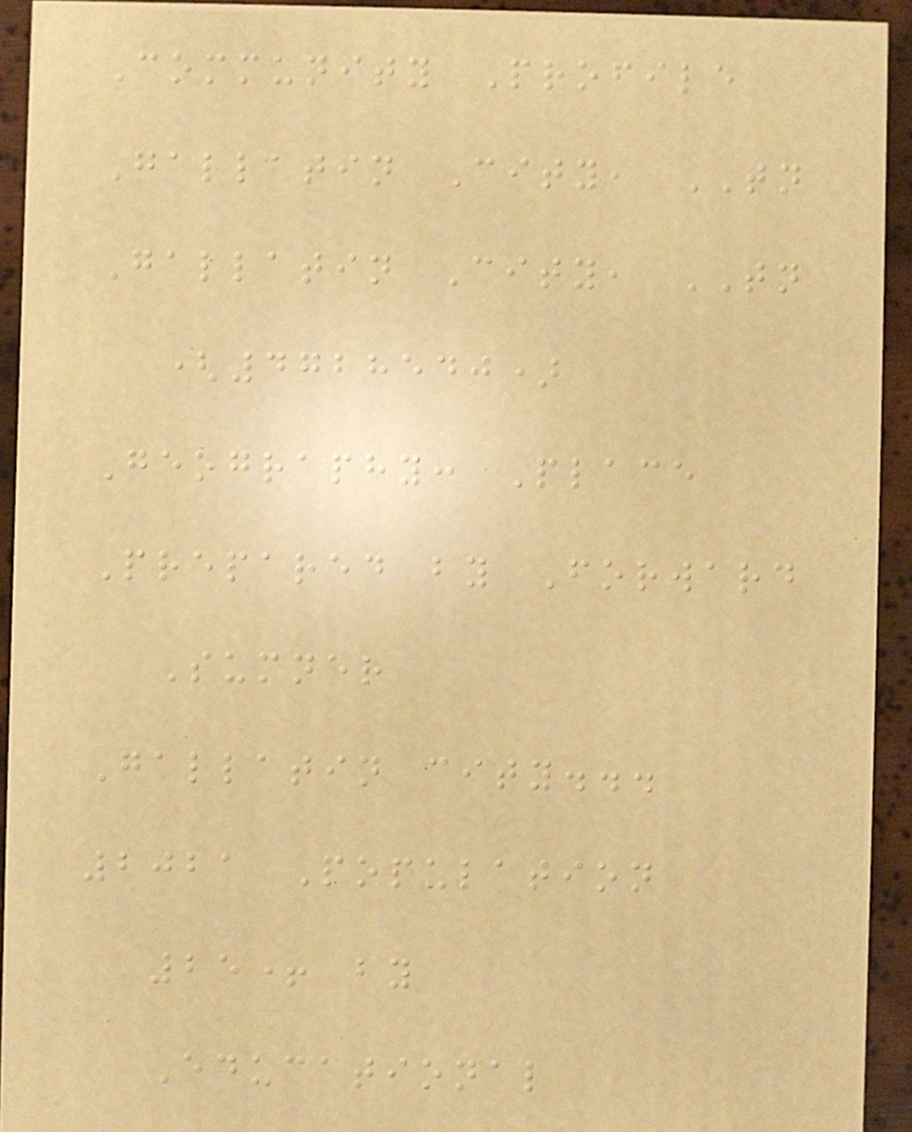Community Profile
Gallatin City, TN
Gallatin City, TN
(4728540)
Geography: Place
Prepared by Forward
Sumner
Gallatin city...
2021 Population
25+ by
Educational
